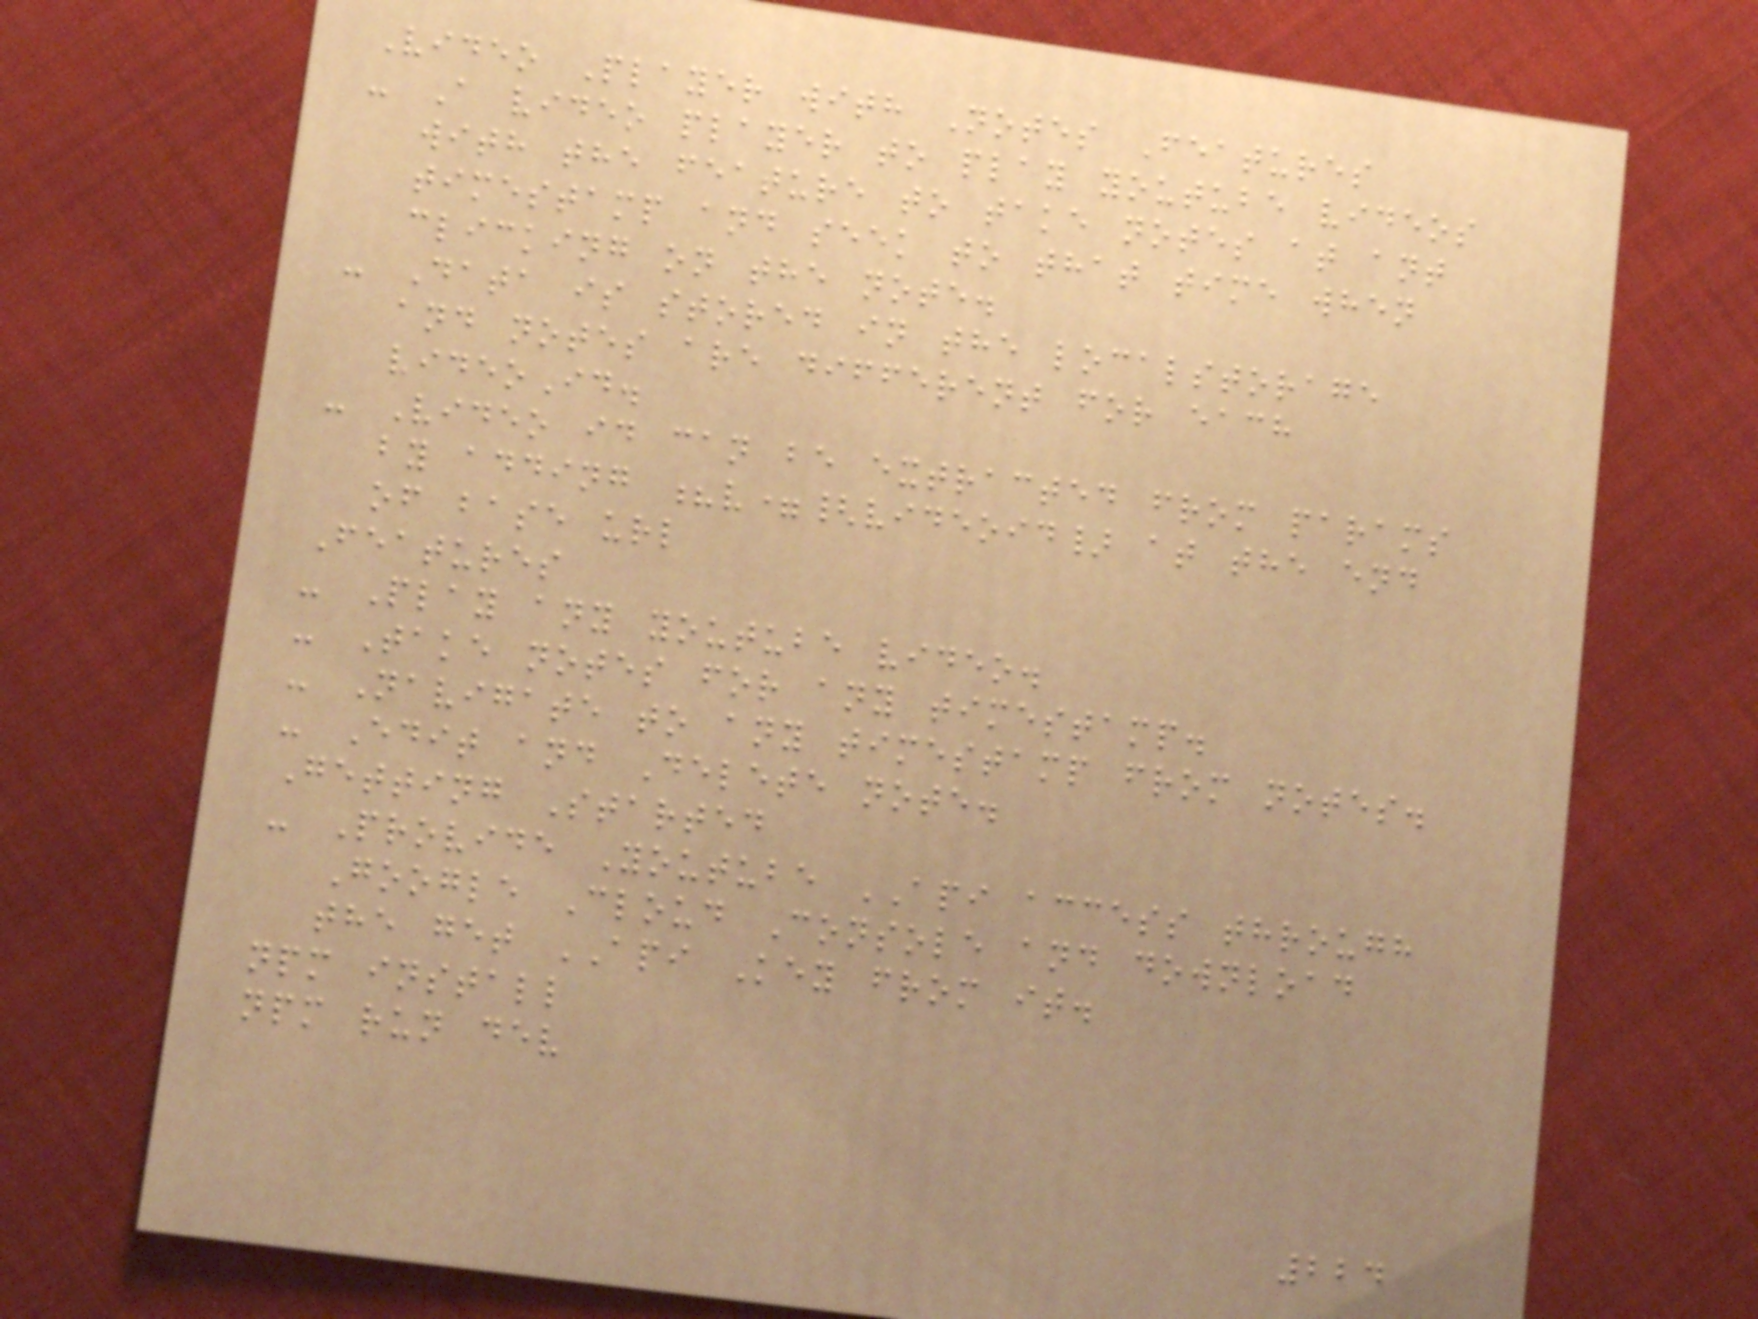Video Player with Notes Features
- A video player to play youtube videos
with the feature to take notes at ant
timestamp and seek to that time when
clicking on the note.
- Data is stored in the localstorage
and notes are different for each
videoId.
- Video id can be extracted from params
by adding ?v={videoid} at the end
of base url
Features
- Play any youtube video.
- Take notes for any timestamp.
- Navigate to any timestamp from notes.
- Edit and Delete note.
Getting Started
- Provide Youtube API access through
Google Cloud Console and download
the get API Key from it.
npm install
npm run dev
224
